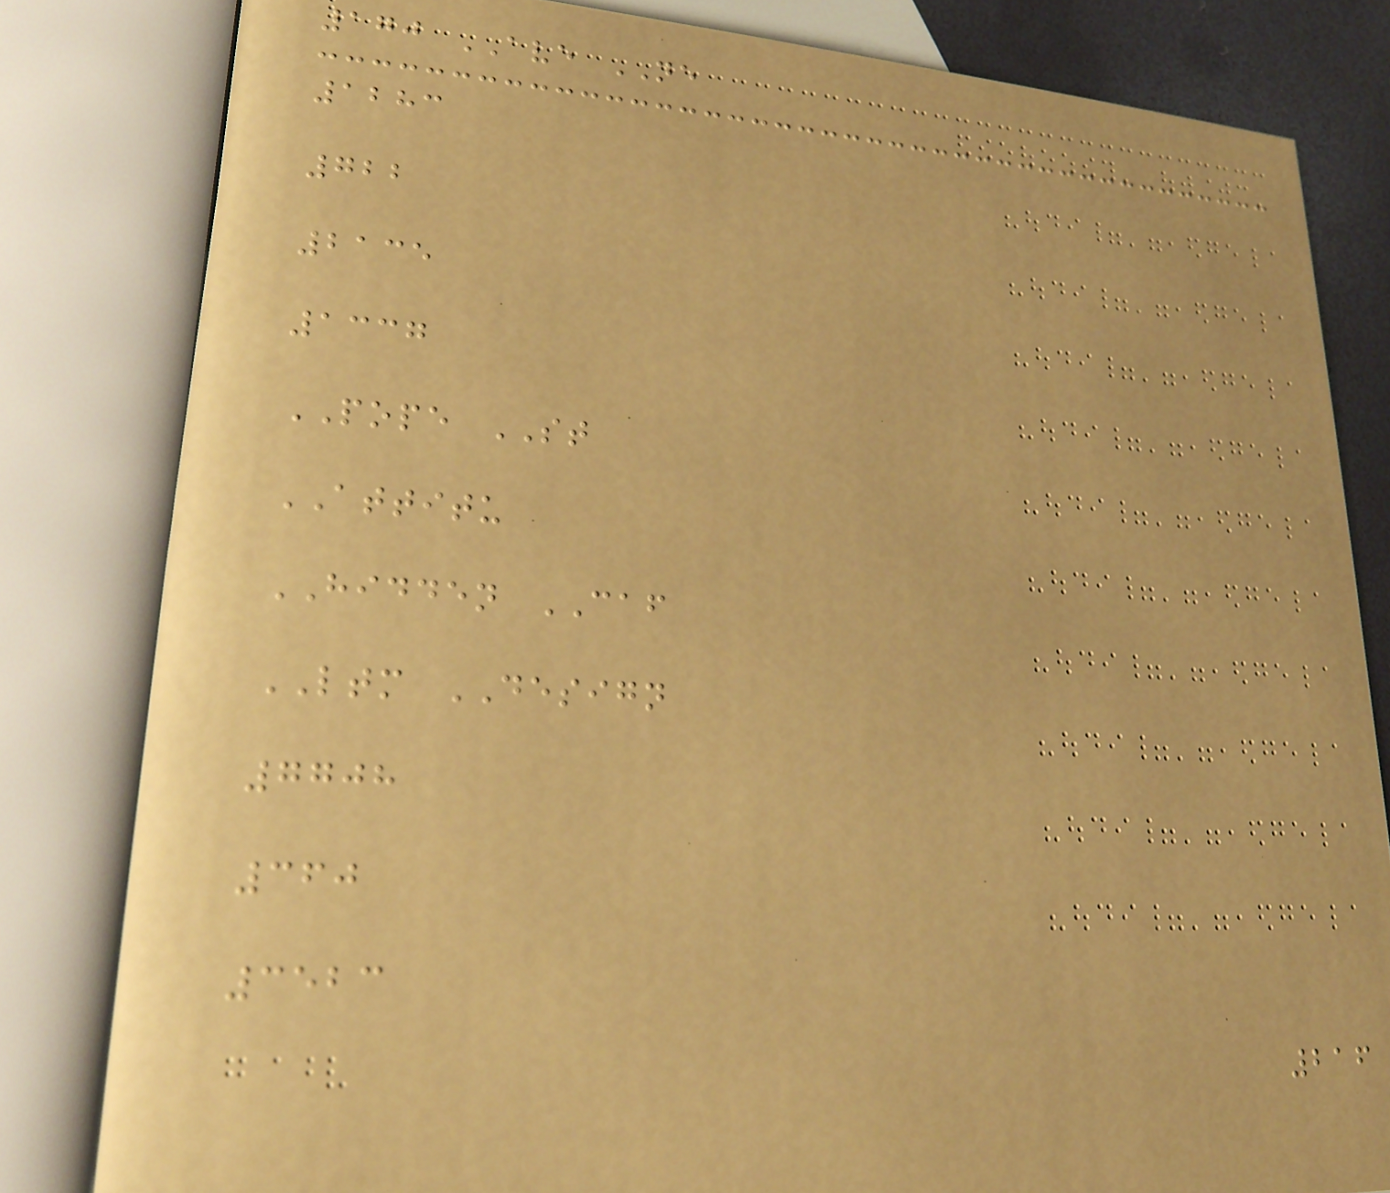170 AVE NE
1283
722
2135
1337
POPE ST
ATTITU
HIDDEN CAF
LTM DESIGN
7708
360
3523
216
